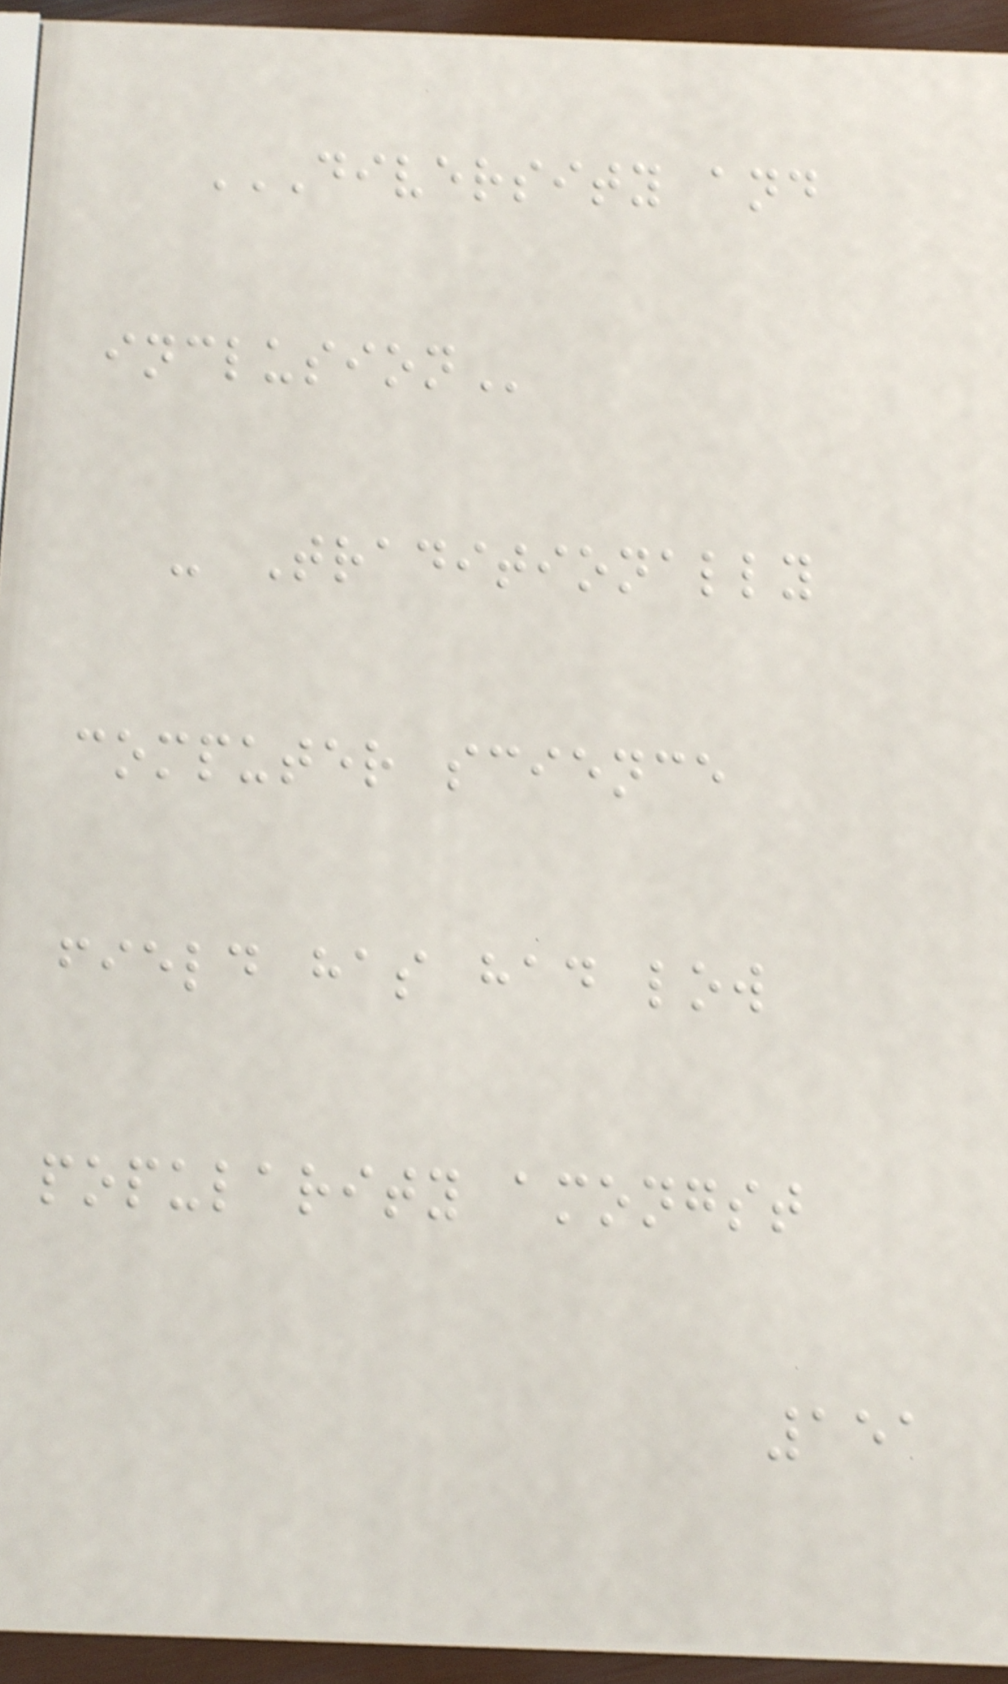DIVERSITY AND
INCLUSION
- Traditionally
computer science
field has had low
popularity amongst
151
